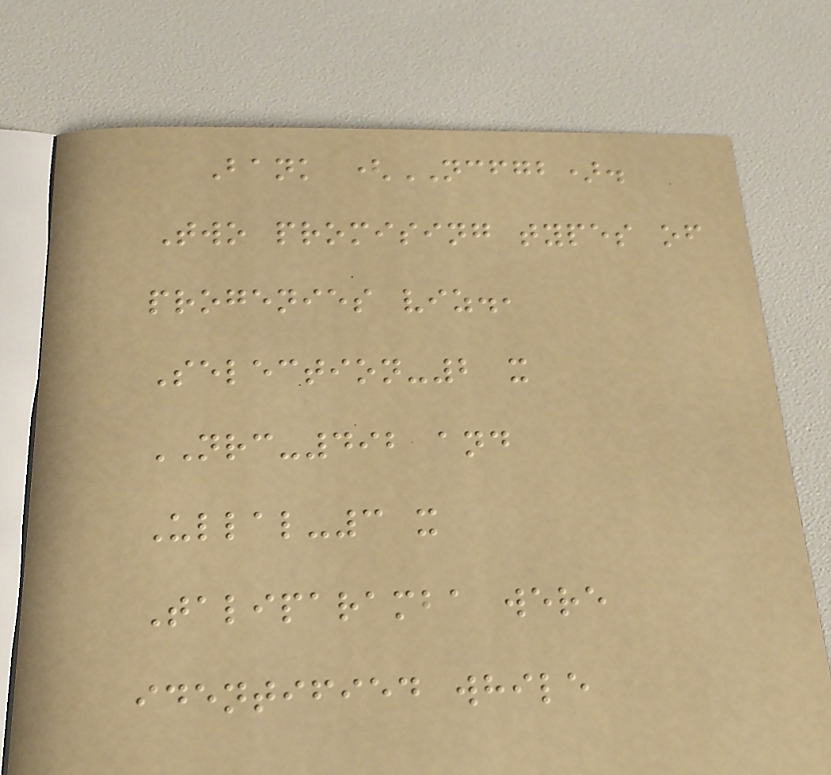Bank (NCFGB).
Two promising types of
progenies viz.,
Selection-2 x
NRC-492 and
Ullal-3 x
Taliparamba were
identified while
